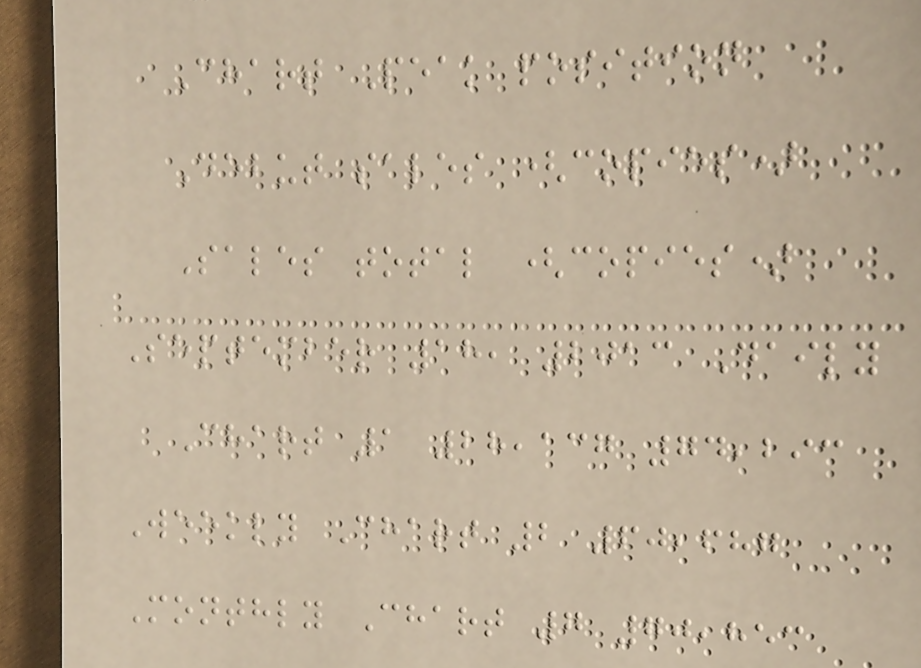Chart Peak position
Debut sales (copies)
Sales total (copies)
September 18, 2013 Daily
Chart 1 28,137 74,293
Weekly Chart 2 60,687
Monthly Chart 7 70,853
